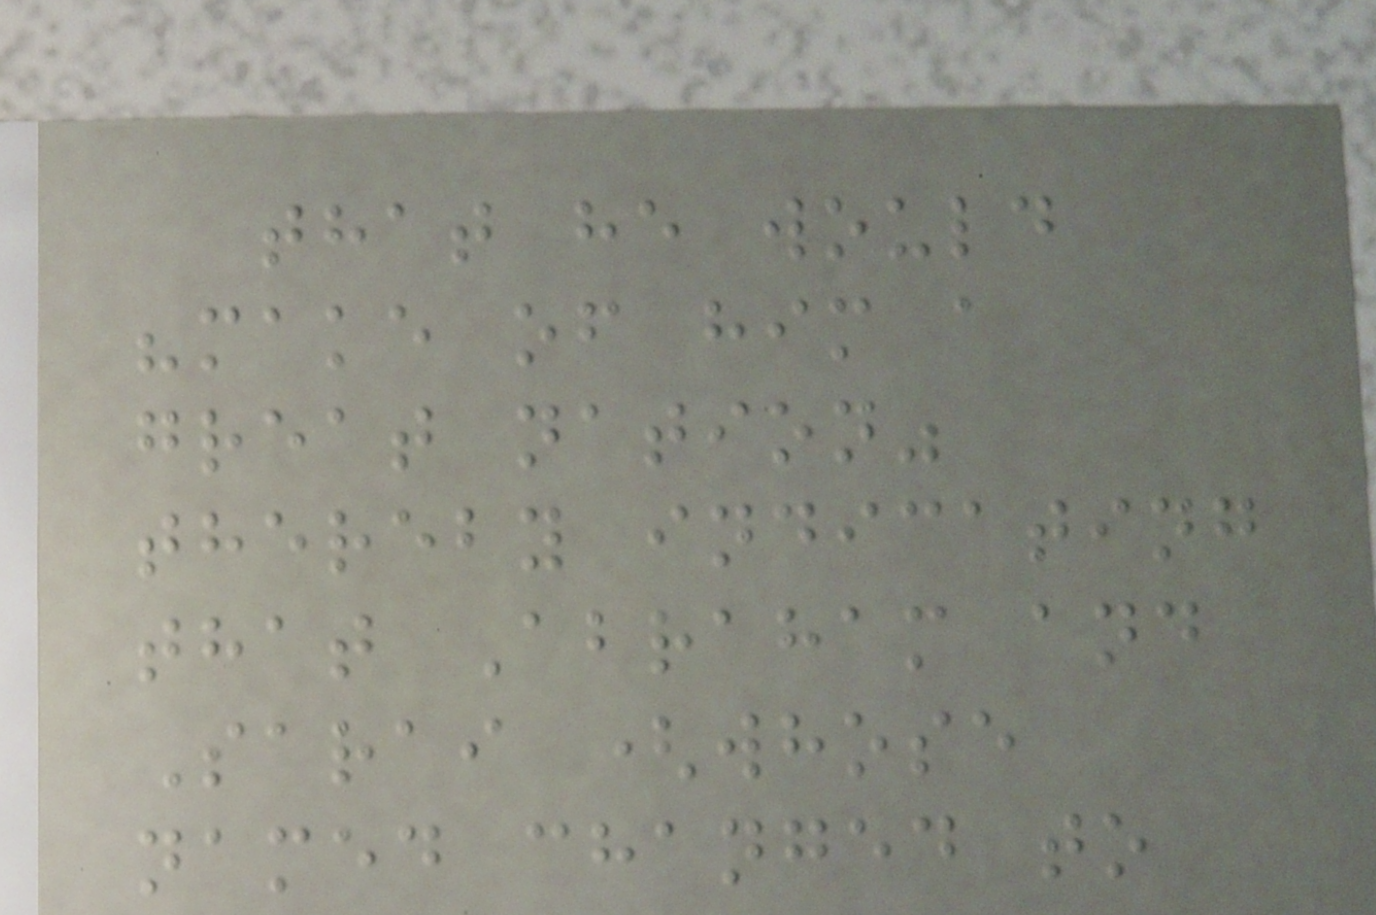that he would
"make of him a
great nation"
thereby indicating
that Abraham and
Sarai (whose
named changed to
